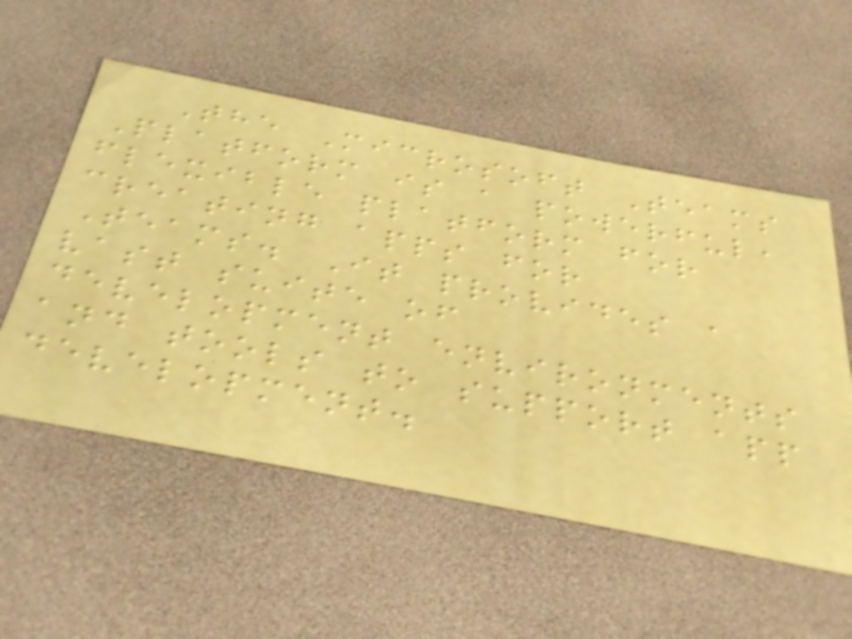The Microsoft Teams
Platform is a powerful,
flexible platform for
creating apps for
Teams. It provides a
vast suite of
development environments
and tools to support app
development.
